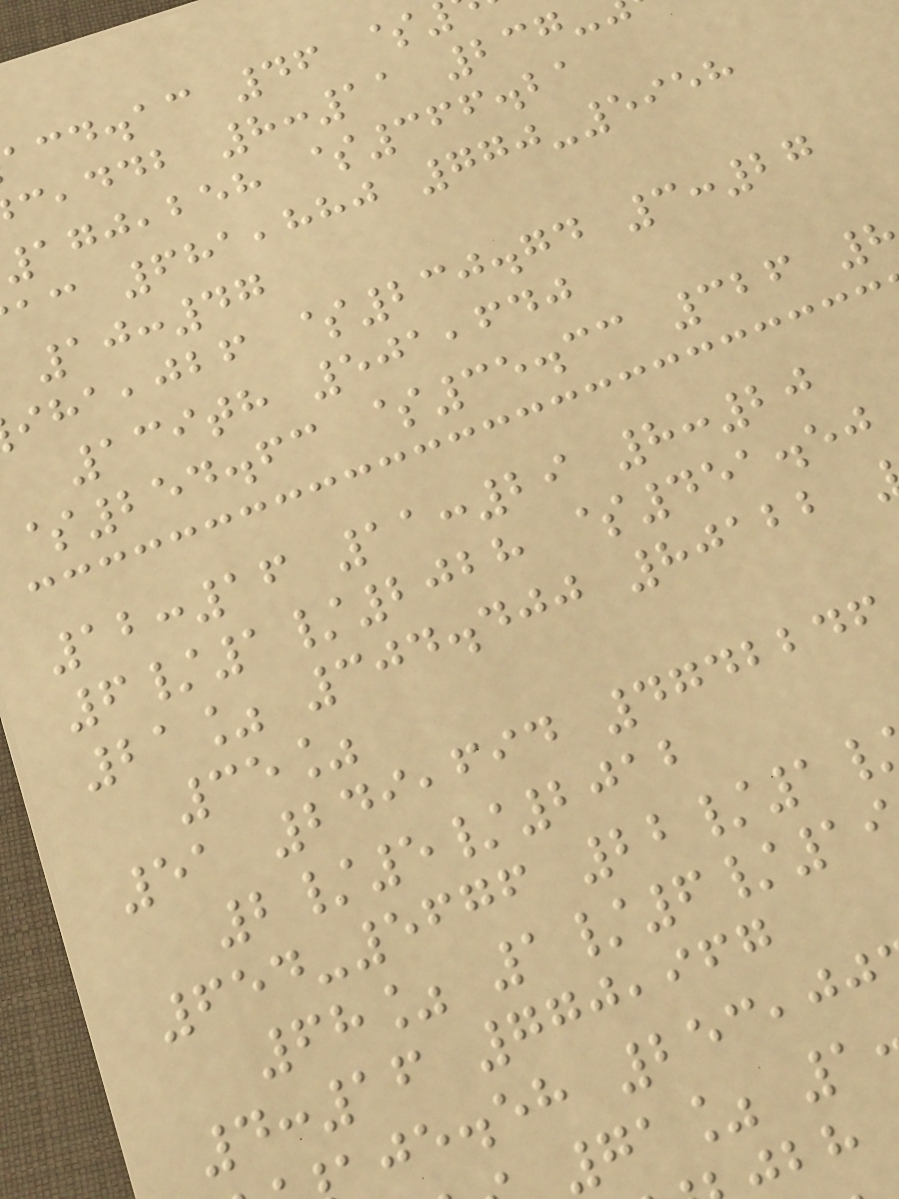acd.ac 46 $
,ddb 8:11 237
,beh $366.21
ac 681,880 770-5958
10:47
,jbf $230.74 3:27
139th 501,640
$254.63 $35.33 326
12:16 11:29 8:20
6/1/2028 $451.50
21% 304.400 80122
35%
51 249,694 4742246
2/5/2012
654-5676 22/1
68% 1/6/1
4:16 770,967
je.eh 253,00
71% 1
